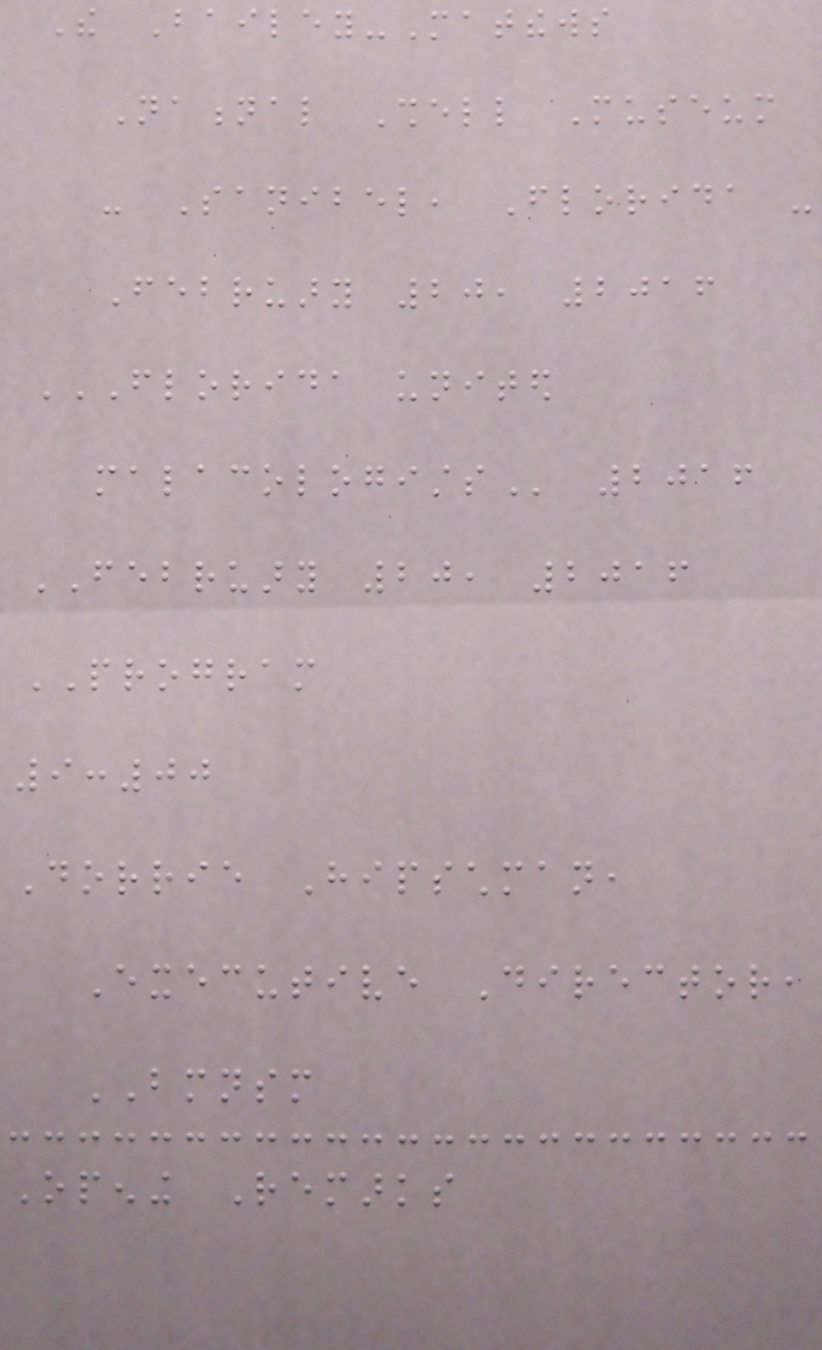The Bailey-Matthews
National Shell Museum
- Sanibel, Florida -
February 20, 2016
FLORIDA UNITED
MALACOLOGISTS 2016
FEBRUARY 20, 2016
PROGRAM
9:00
Dorrie Hipschman,
Executive Director,
BMNSM
Opening Remarks
